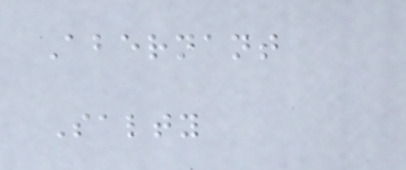Abernant
Salty
